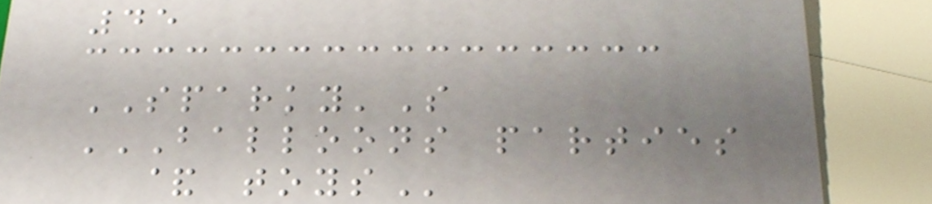45
SPARKY'S
BALLOONS PARTIES
& TOYS
